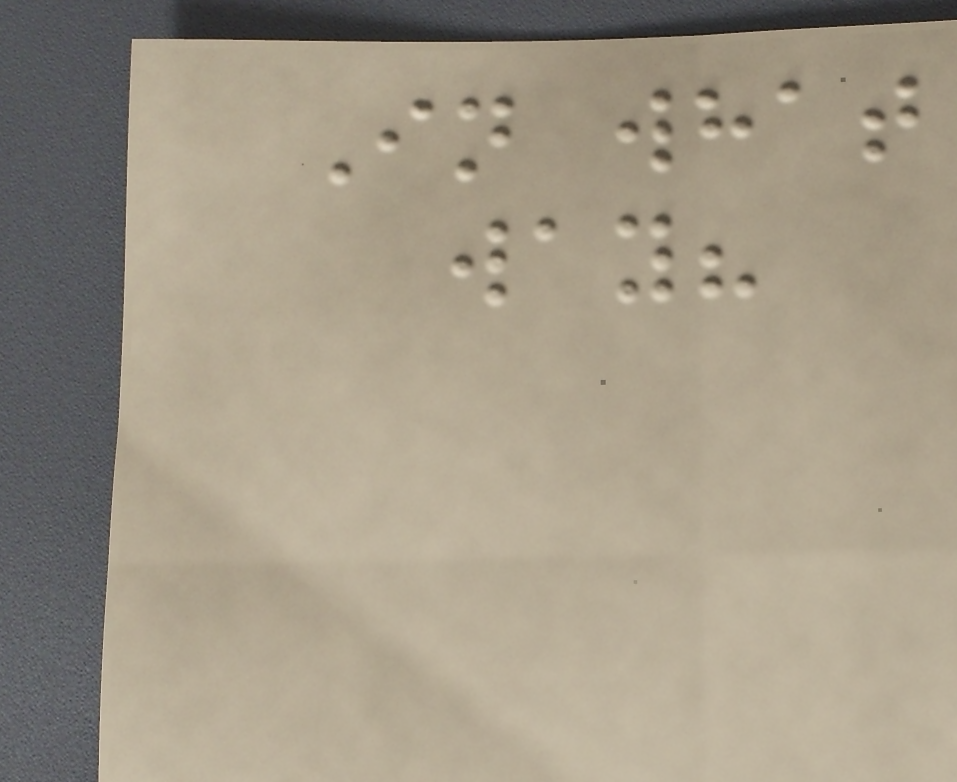In what
way?
